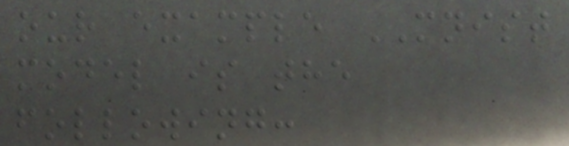our example MNIST
model is the
following:
